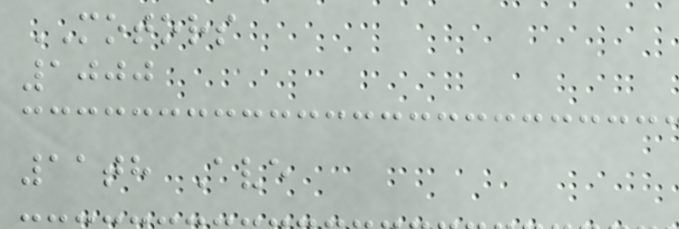MOTORS
1000
11th Ave
